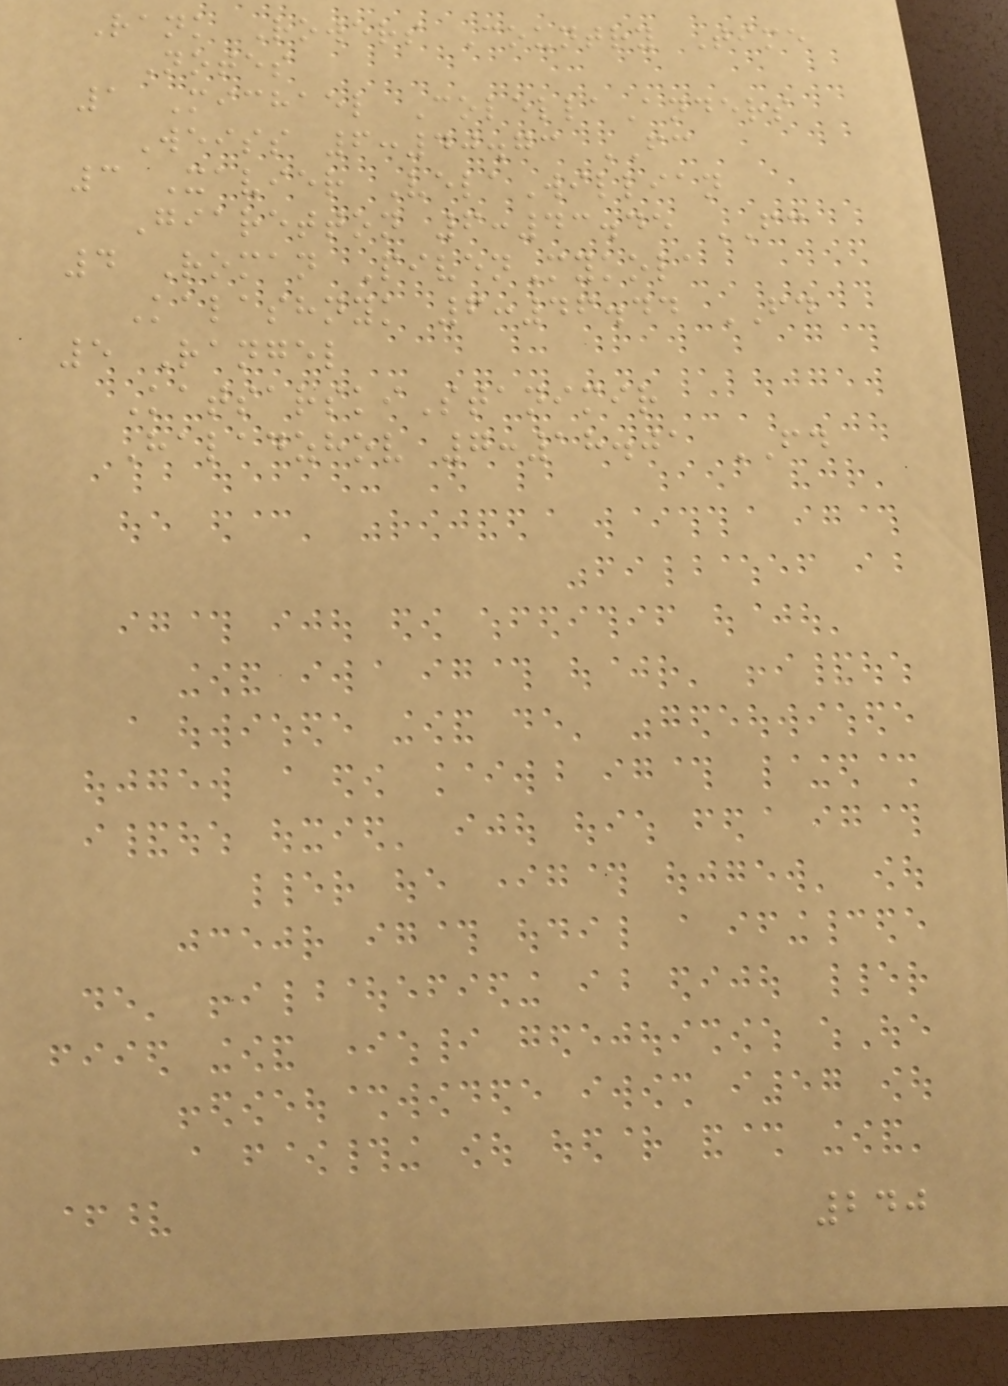Rank Rowers Country Time
Notes
1 Michael ColellaAnders
Weiss 6:40.73 FC
3 Xavier VelaWillian
Giaretton 6:43.45 FC
4 Roman PivenMykola
Kalashnyk 6:46.44 FD
5 Rangel
KatsarskiStanimir
Haladzhov 7:18.01 FD
240
